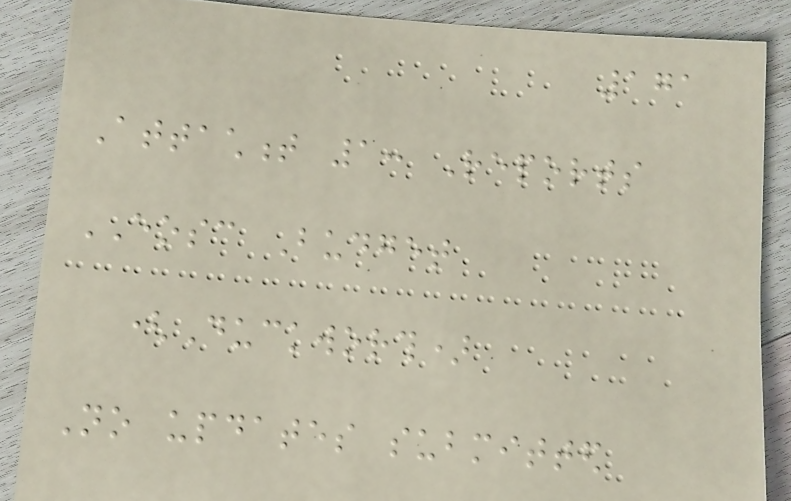171
Attachment 1: Reports
EOSC Budget
(Duckworth)
No updates submitted
